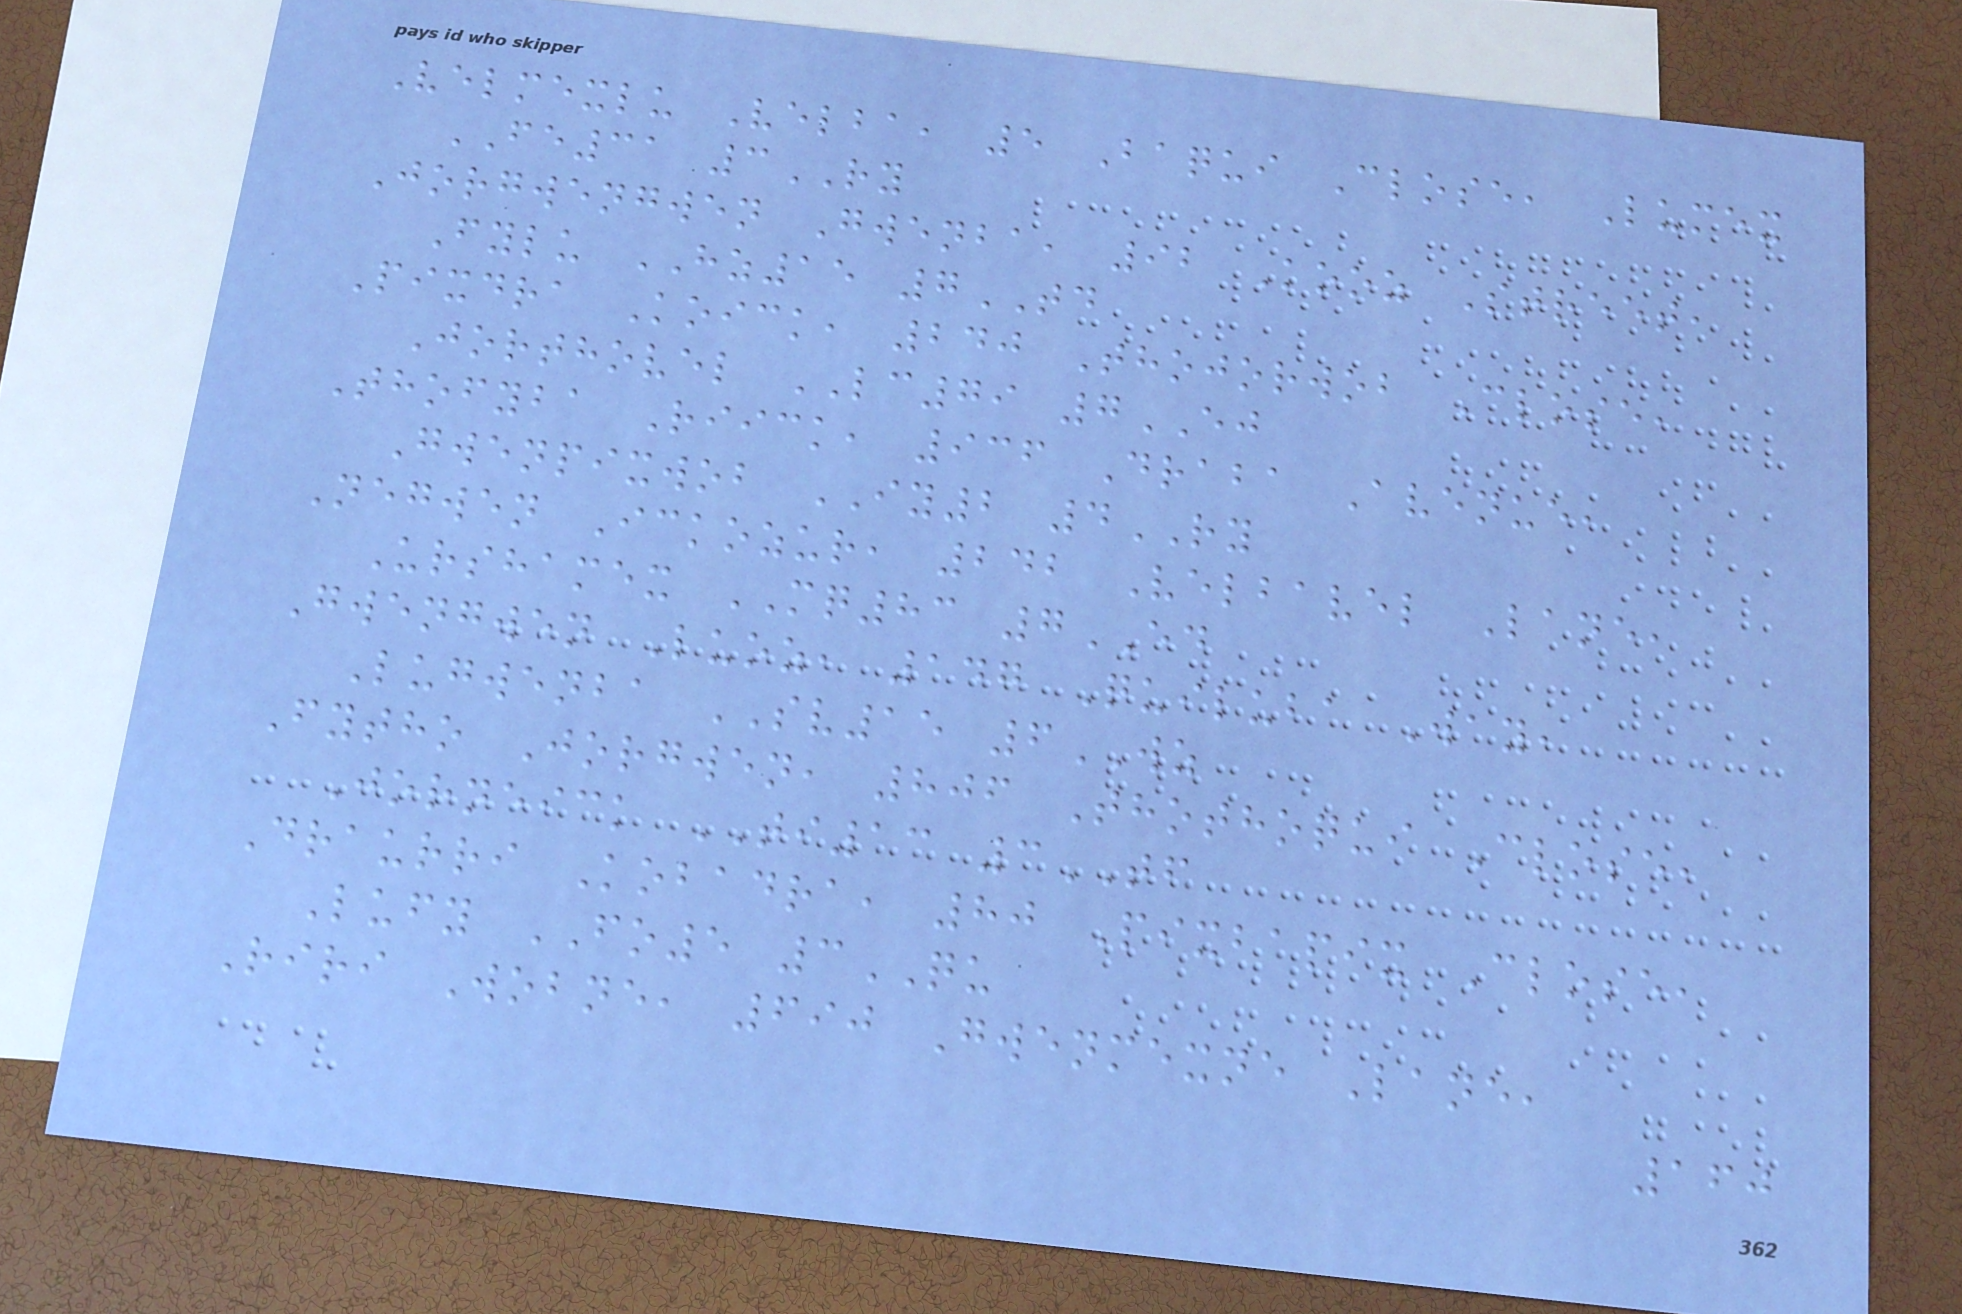Velmexlu Velba, 5 Baqui Close, Lumex
FE31 3RY
Jorgwengwen Gwenba, 92 Kooz Street,
Fylu HZ15 7TD
Pixdra Koick, 240 Thojorwob Close,
Jorthovel LC79 7EJ
Thofyba Riick, 936 Draba Avenue,
Gwenpixwob IY2 4RY
Negwen Ickozur, 242 Velbavel Lane,
Urshamex MQ83 7ED
Gwengwen Luoz, 147 Quiluba Way,
Lugwenba SV15 6WZ
Fytho Jorgwen, 806 Thothoqui Close,
Jorneick TI13 3TF
Draurri Kobadra, 80 Pixbapix Close,
Lufy FO5 3QU
Riri Wobne, 690 Gwenmexne Lane,
160
